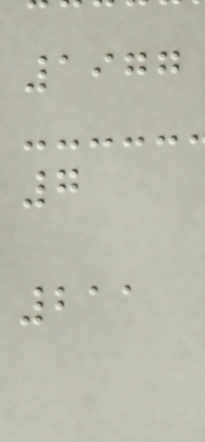1977
7
211
